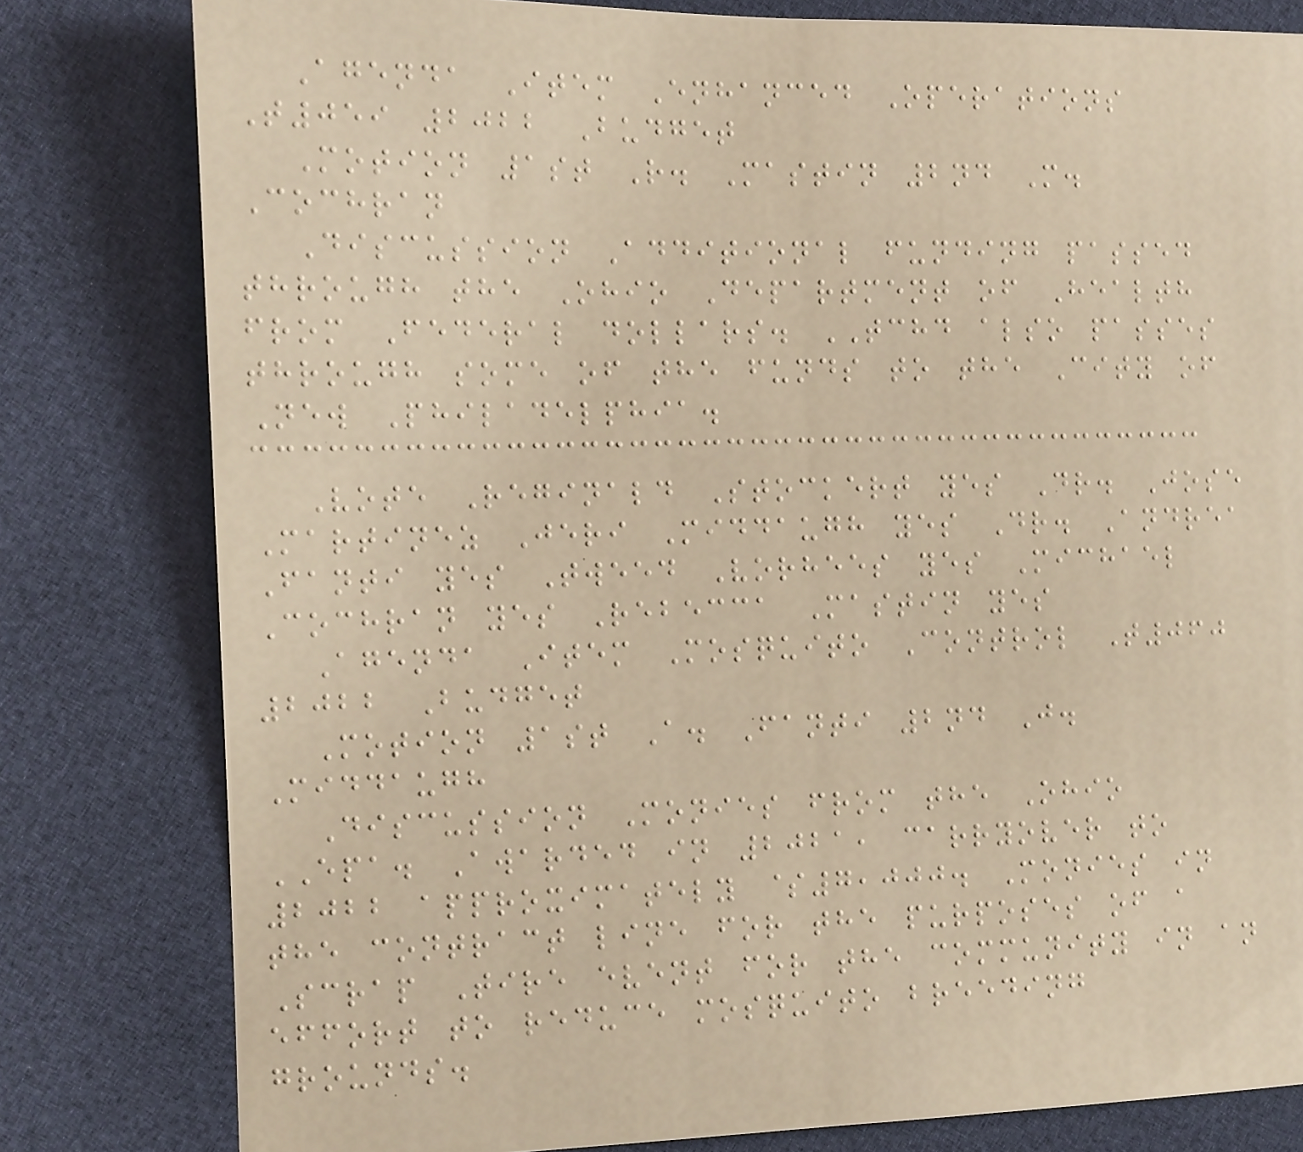Agenda Item Enhanced Operations
T059 2022 Budget
Motion 1st R. Mastin 2nd M.
Cochran
Discussion Additional funding passed
through the Ohio Department of Health
from Federal dollars. TCHD also passes
through some of the funds to the City of
New Philadelphia.
Vote Reginald Stockert yes Dr. Jose
Martinez Jeri Middaugh yes Dr. Andrea
Fanti yes Tweed Vorhees yes Michael
Cochran yes Rebecca Mastin yes
Agenda Item Mosquito Control T060
2022 Budget
Motion 1st A. Fanti 2nd J.
Middaugh
Discussion Monies from the Ohio
EPA. Awarded in 2021, carryover to
2022 approximately $7,000. Monies in
the contract line for the purposes of a
Scrap Tire event for the community in an
effort to reduce mosquito breeding
grounds.
